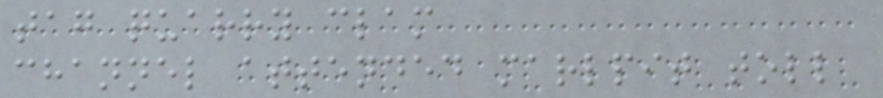tag quarry clam
channel attended marlpit toll
